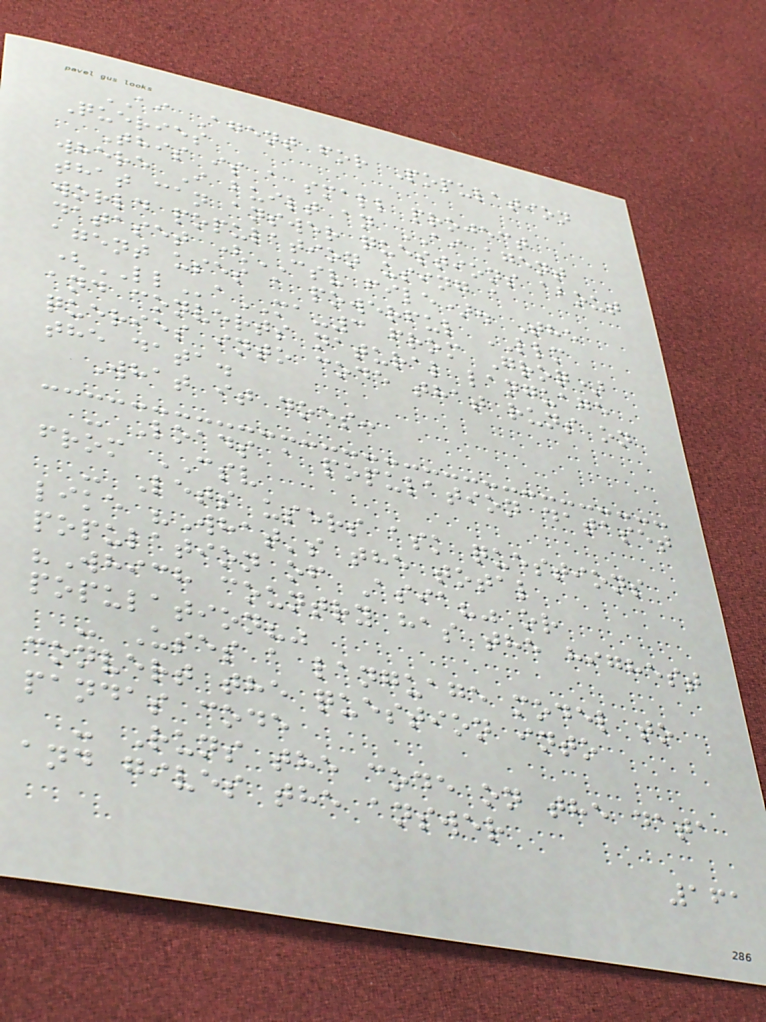AI Agent for Population
Queries
This is a small project
where I built an AI agent
that can answer questions about
world population using a
dataset (CSV file). The
agent uses a powerful LLM
(LLaMA-3 from Groq)
and converts natural language
queries into code that runs on
the data.
What it does:
- Loads a population dataset
from CSV
- Lets users ask questions
like "What's the total
population of Asia?" or
"Which country has the highest
population?"
- Uses a language model to
convert the question into
pandas code
- Runs the code on the data
and gives the answer
161
